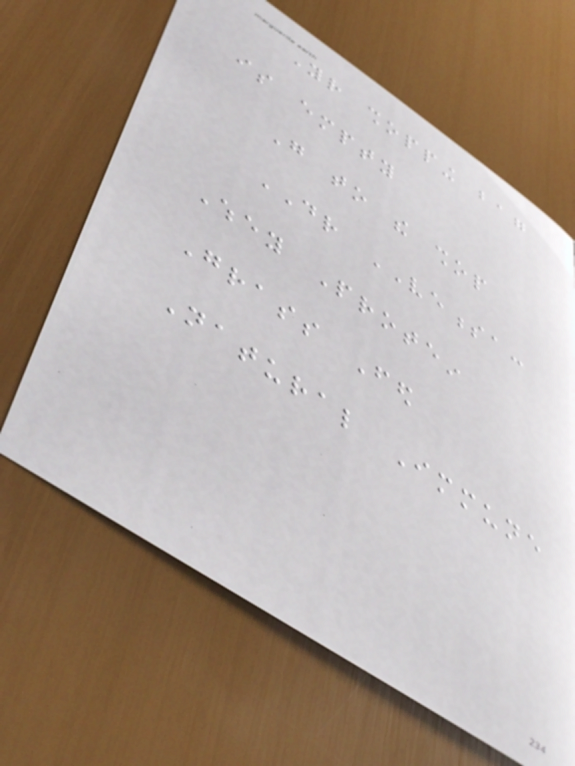Your shopping bag
is empty
Go to the shop
DR VENESSA:
Whey Protein
Grass Fed
Natural Immune
